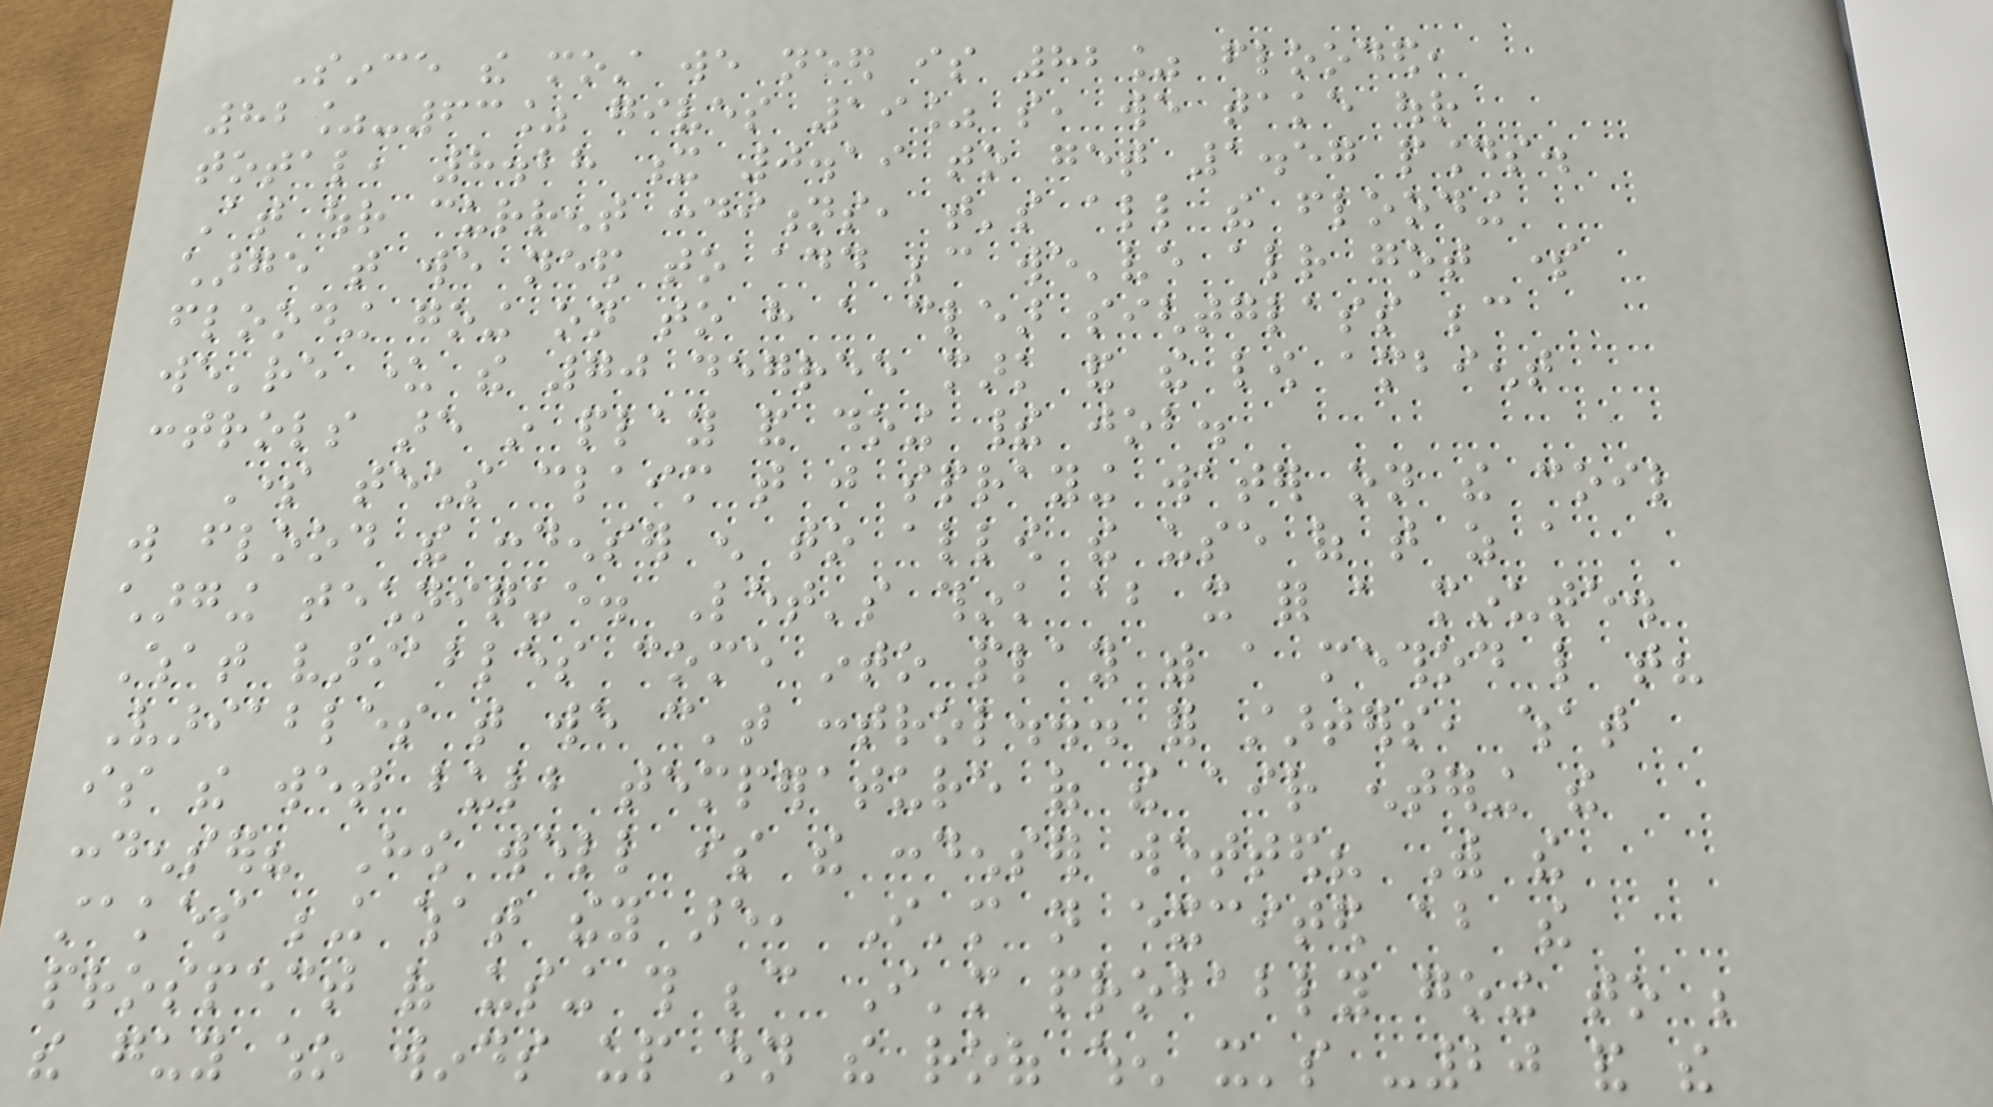Since the most we need is 82% flooded,
82%-63% gives 19% so, we take our
total, 8.28 x 0.19 to get 1.57 pounds.
At our current conditions, that's all the flooding
charge that we need to add because we've already got some
flooding going on to have a clear sightglass because
we're under the 70 degree mark and the low ambient
controls are in play and doing their job.
Some techs claim that just spraying water on the coil
will flood the condenser enough to allow the use of that as a
charging technique. Let's think about it for a minute.
What variables come into play with a method like that?
Variables that we can't control... for starters, what
is the wet bulb temperature of the air entering the
condenser? How well is the condenser wetted? With the
stakes being what they are, I'm not excited about the
prospect of using this because I'm probably going to be
the guy who winds up on the roof when it's -20 and the
